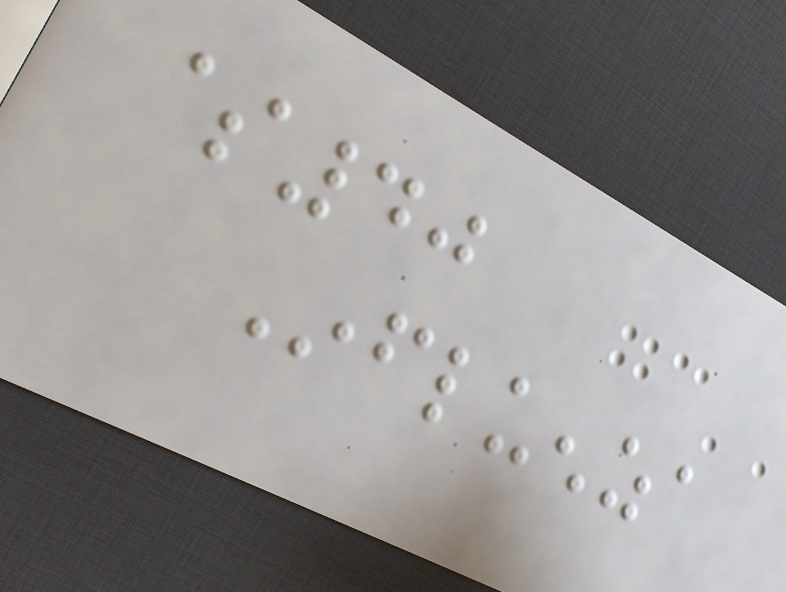$40
Influenza
